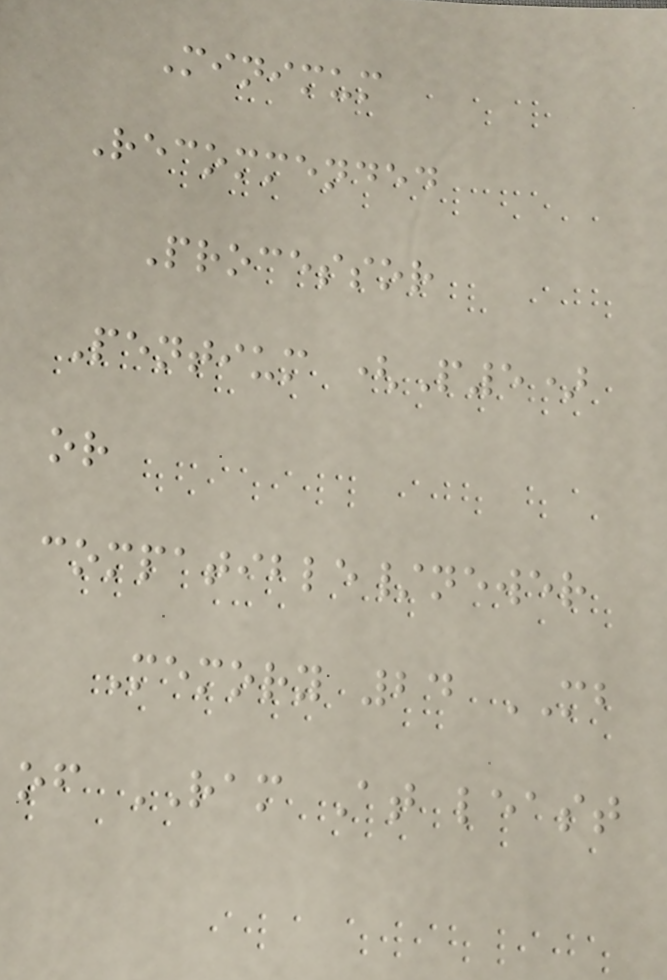Minimum
Recommended
Processor
Pentium (P5)
or
compatible/newer
Memory 24 MB
of RAM At least
